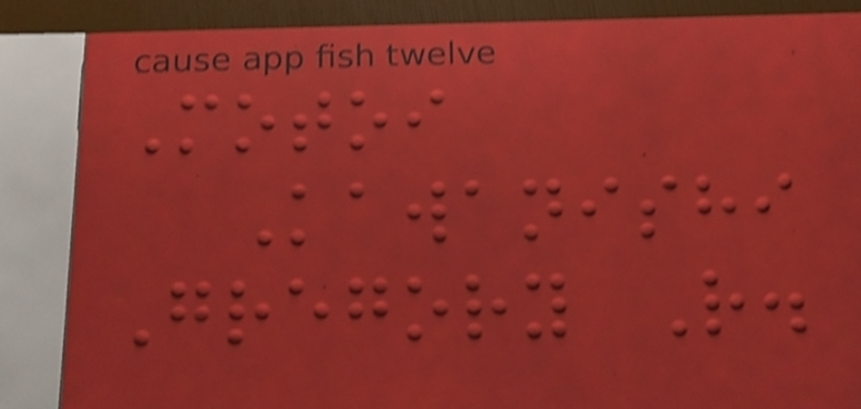Motoi
Kawanishi
Gregory R.
